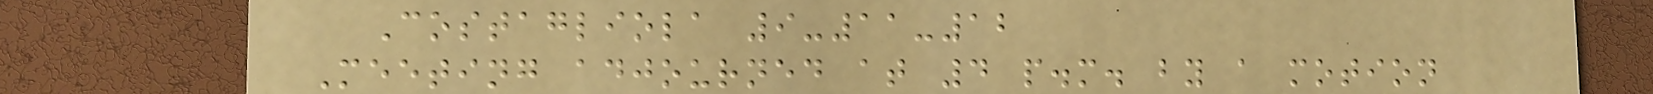Costagliola 9-11-12
Meeting adjourned at 4 p.m. by a motion
